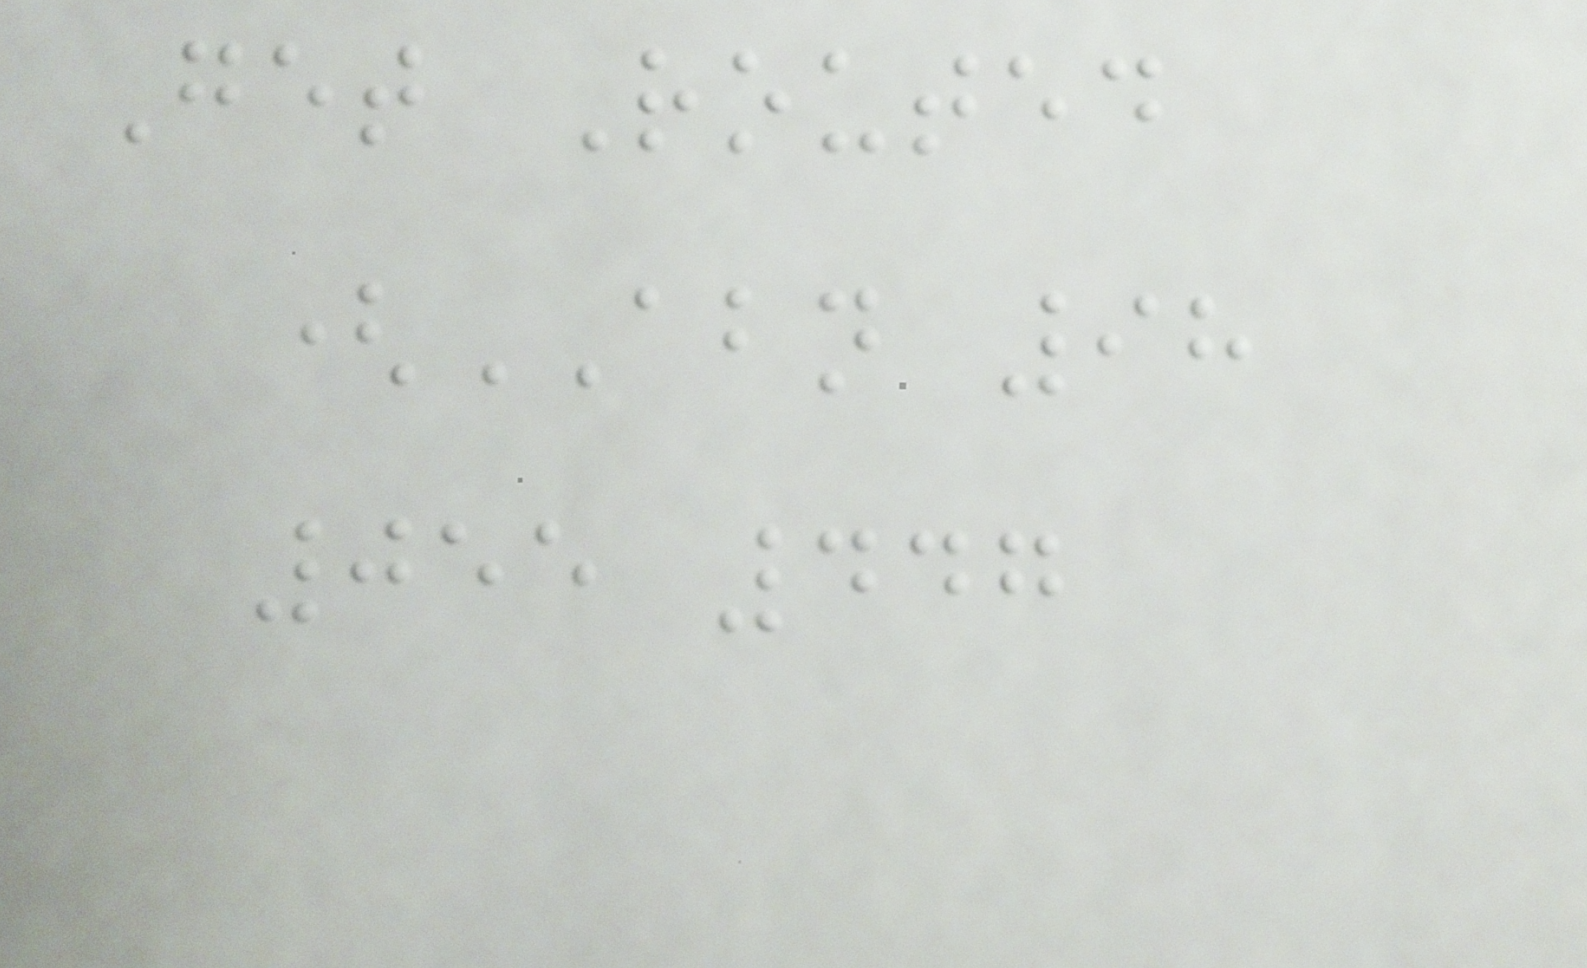Get Routed
(ABN 98
055 447
